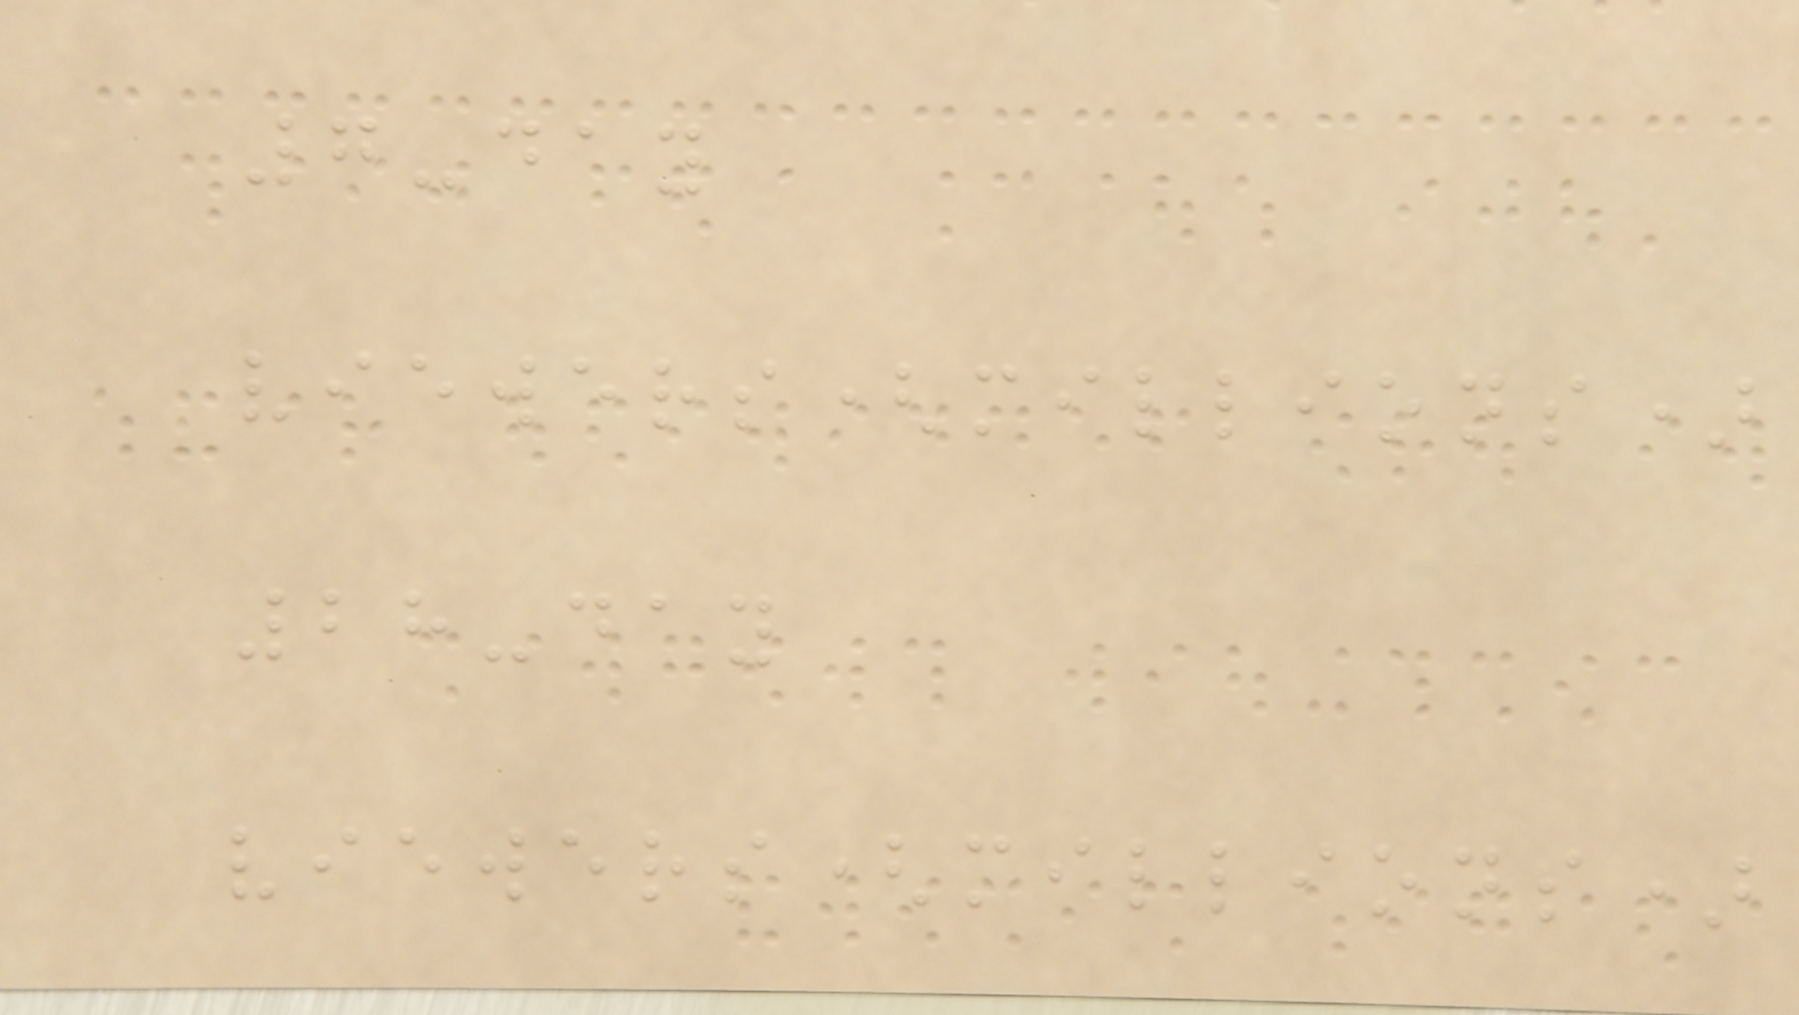7-day
viewers(millions)
28-day
viewers(millions)
